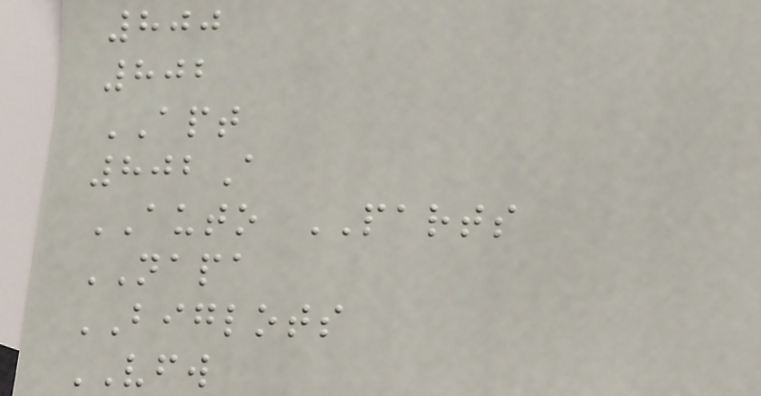800
802
APT
802A
AUTO PARTS
NAPA
BIGLOTS
VFW
